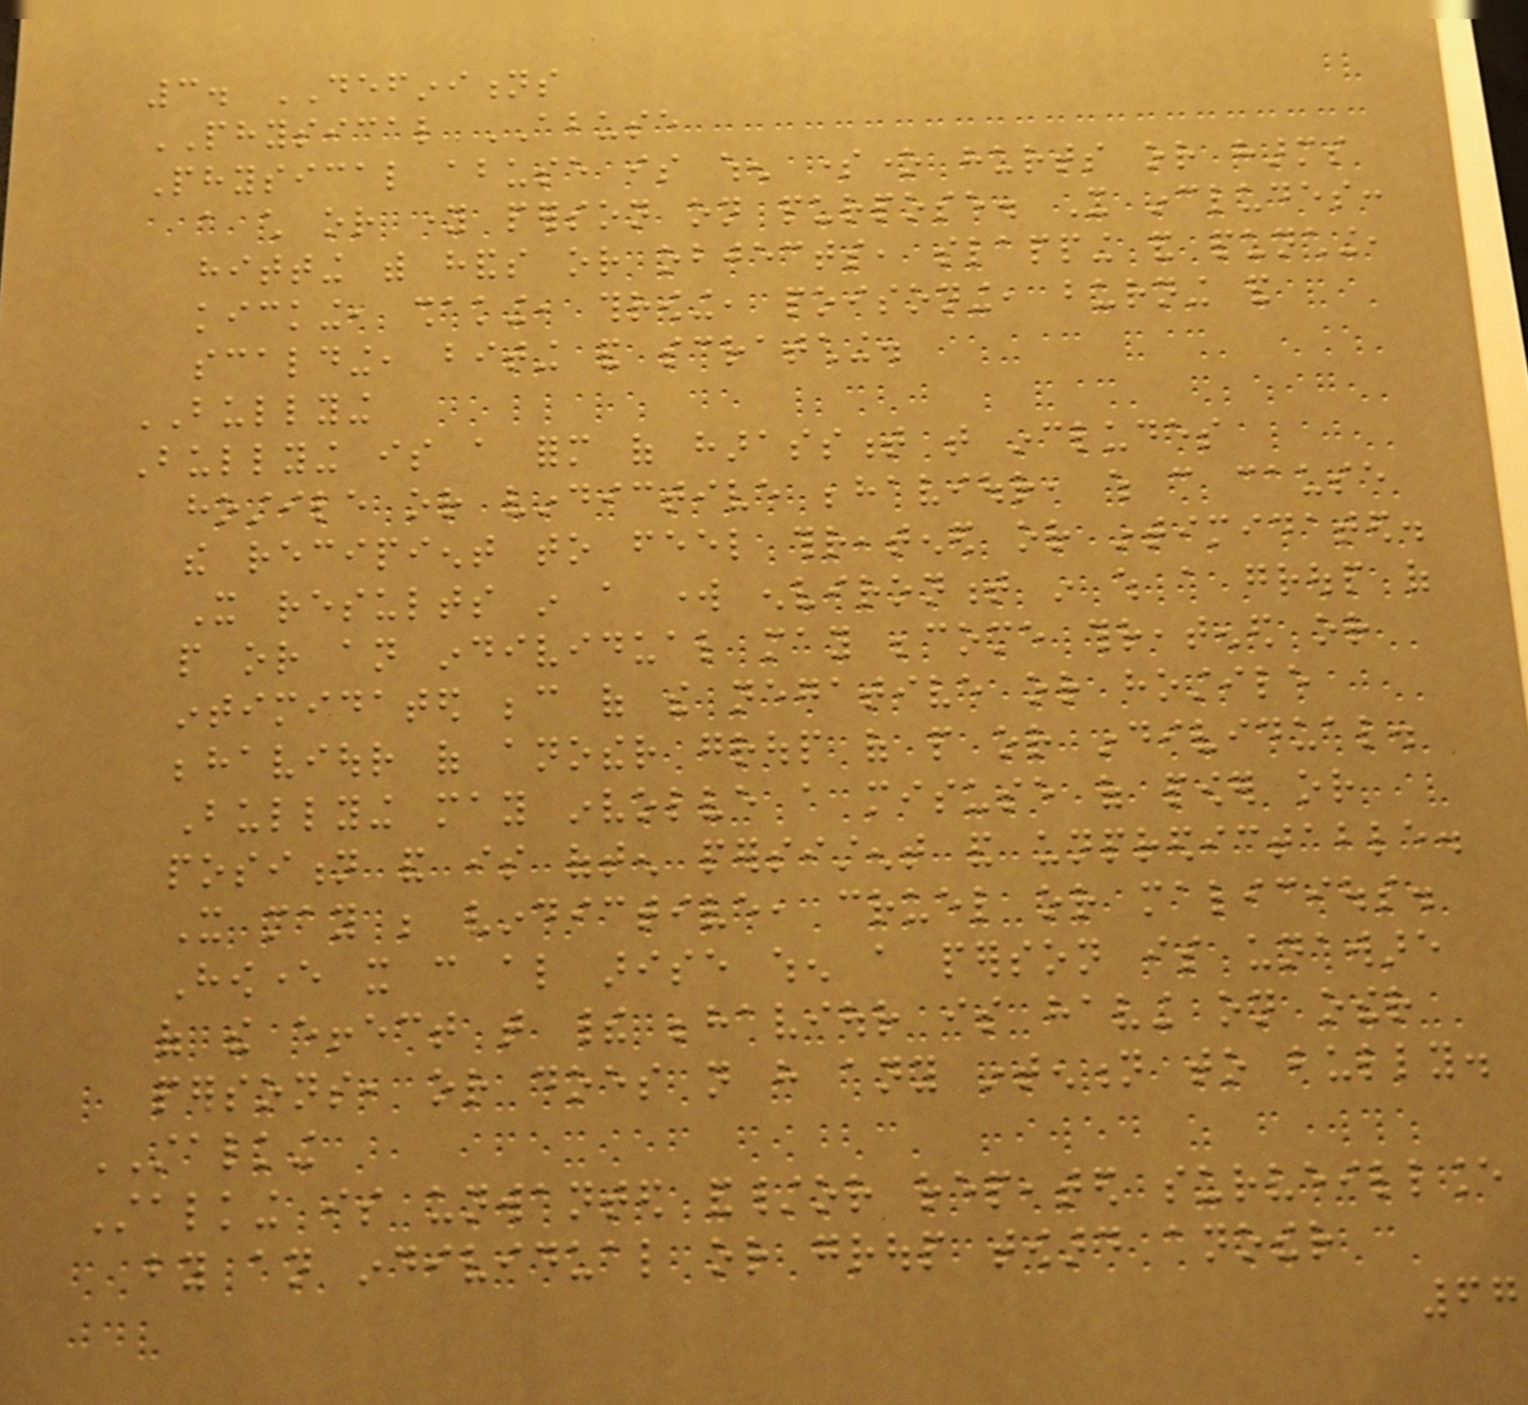3. DEFINITIONS
PHYSICAL ABUSE
Physical abuse is when someone hurts or harms
a child or young person on purpose. It includes:
hitting with hands or objects, slapping and punching,
kicking, shaking, throwing, poisoning, burning and
scalding, biting and scratching.
BULLYING
Bullying is a form of harassment that includes
hostile or vindictive behaviour, which can cause
the recipient to feel threatened or intimidated.
It results in a work environment in which a group of
people or an individual may become threatened or
intimidated because of the negative or hostile
behaviour of another group of people or individual.
Bullying may involve a misuse of power or
position and is often persistent and unpredictable.
It may be vindictive, cruel or malicious.
However it can also arise when a person is unaware
of the effect that their behaviour is having on other
persons, or does not have any intention to bully.
STALKING
Stalking is unwanted and/or repeated surveillance
by an individual or group toward another
67
